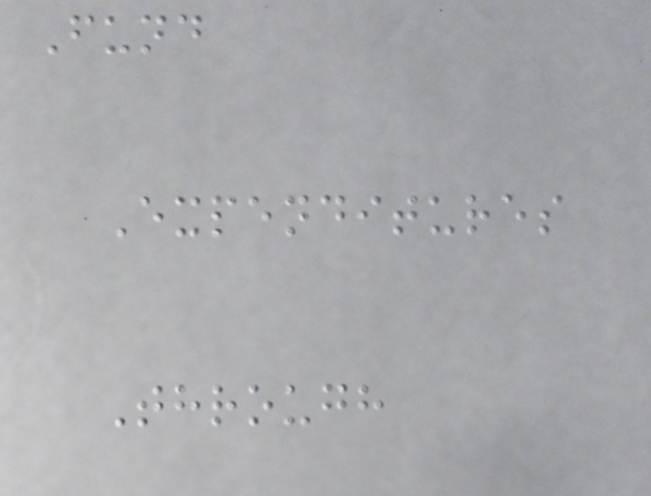Fund
Expenditures
Through
